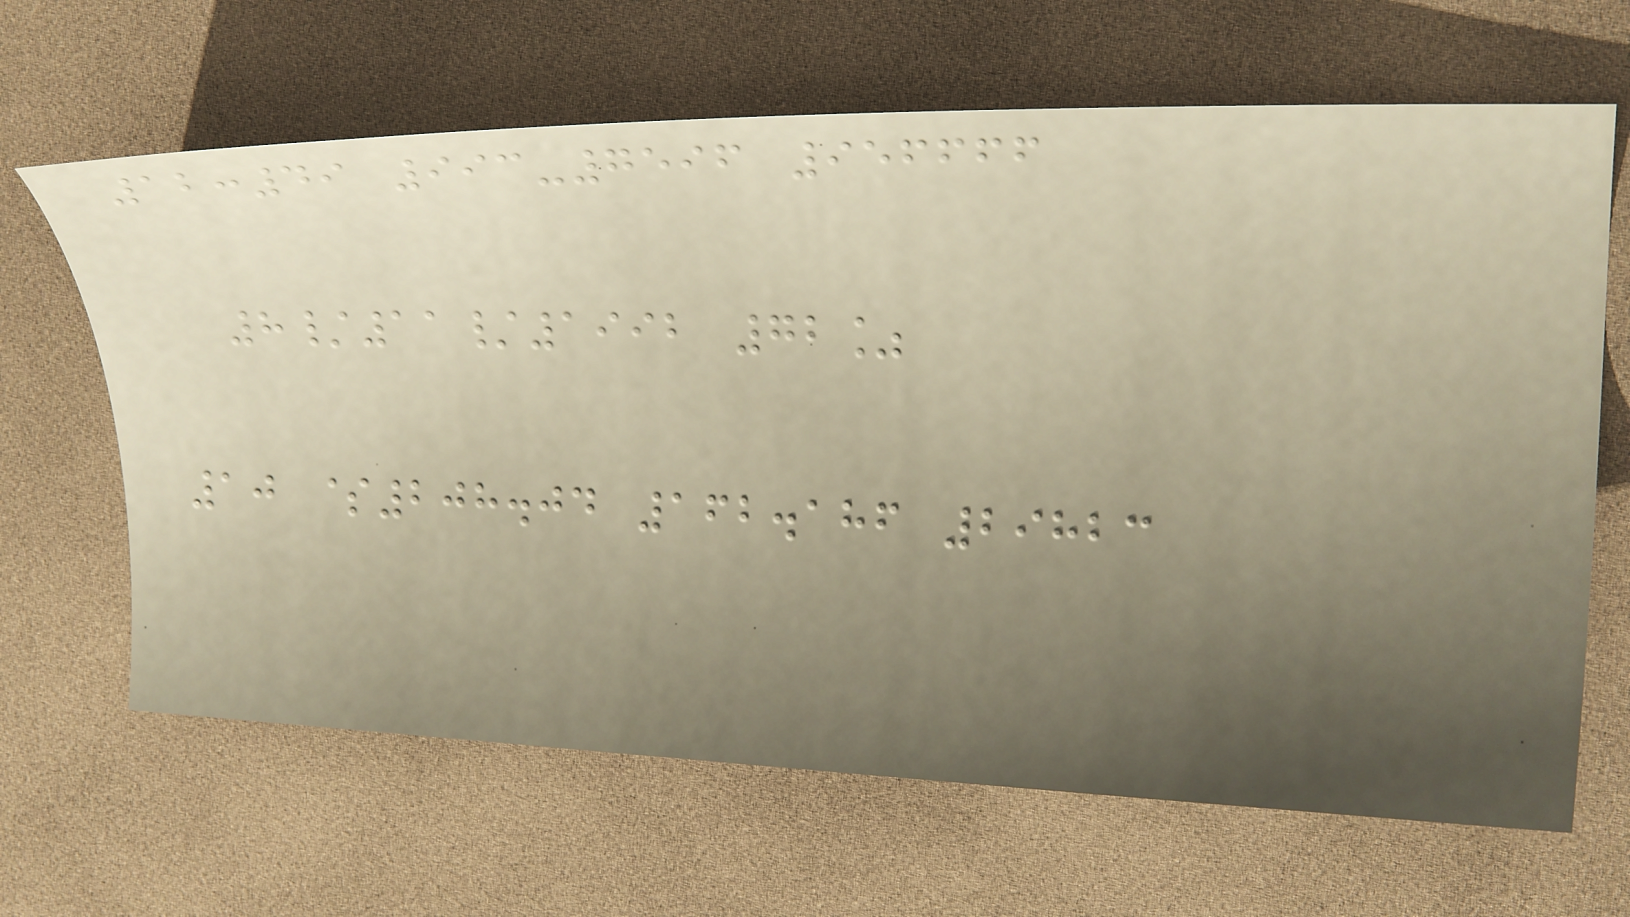12:49 993-7596 956666
8/11/1992 72%
10 $208.04 162.186 29823
